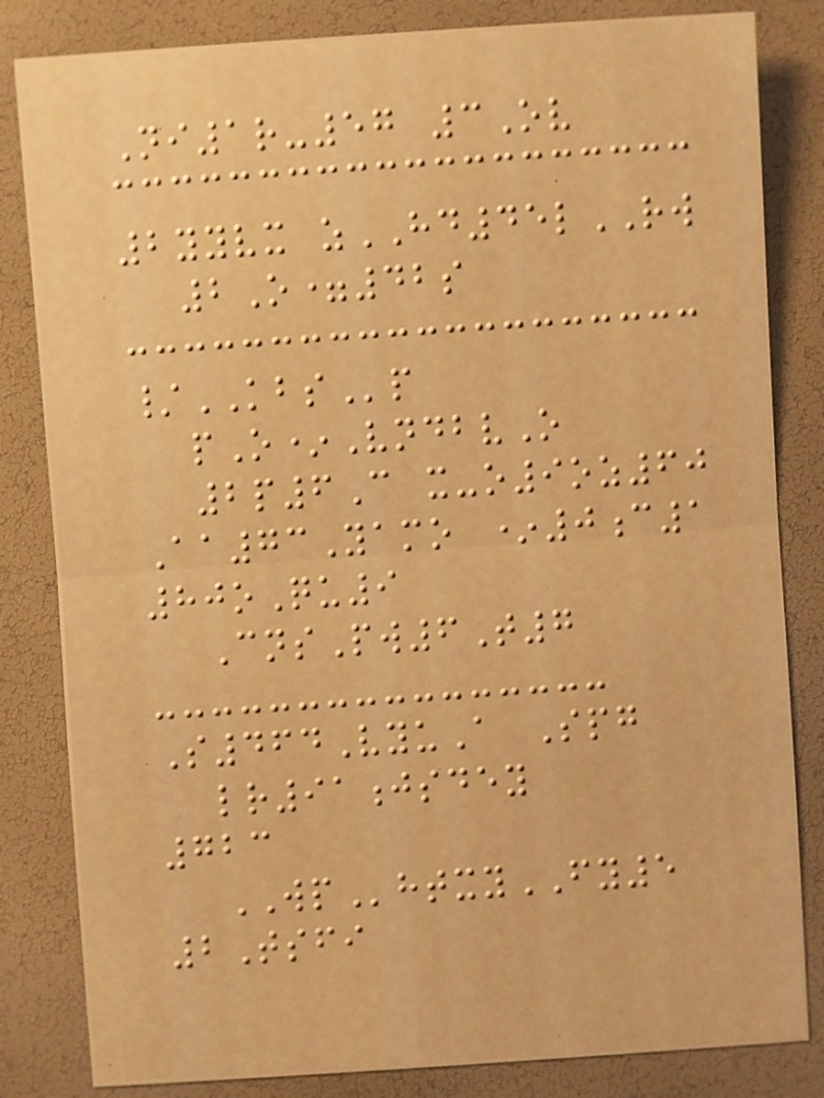Ni1r-57 3Ov
2yyvx zHD45lRW
2O=42s
/KBSp
pO*VndbvO
2p6C x-o9oz60
Aa73Yamo *0c1
80oQu9
CnsPw6T7
S464VyuA Spg
lr91jsdey
723
WPhtxyFY5
2Tsfi
